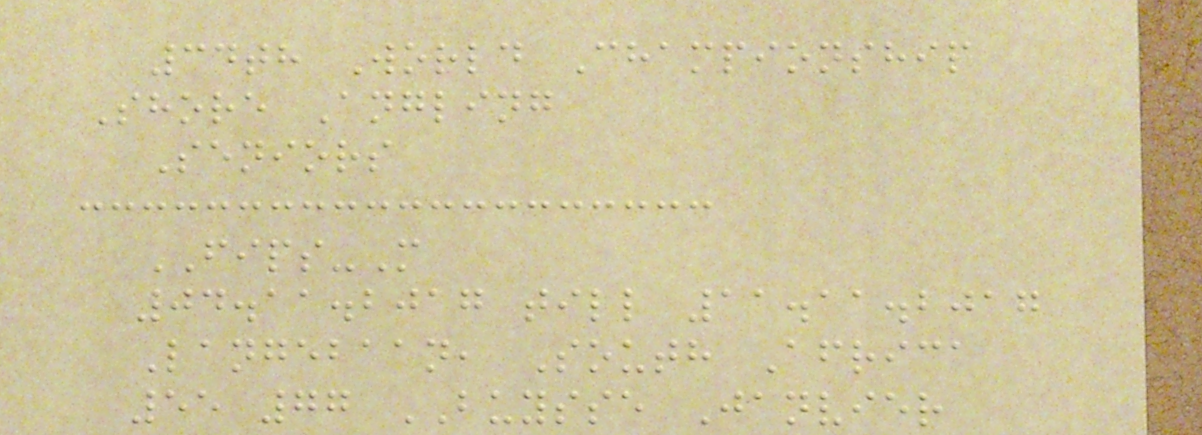34th World Championship
Shore Angling
Seniors
FIPS-M
04.11.2017 till 11.11.2017
Langebaan, South Africa
55 77 BUYSSE Janvier
